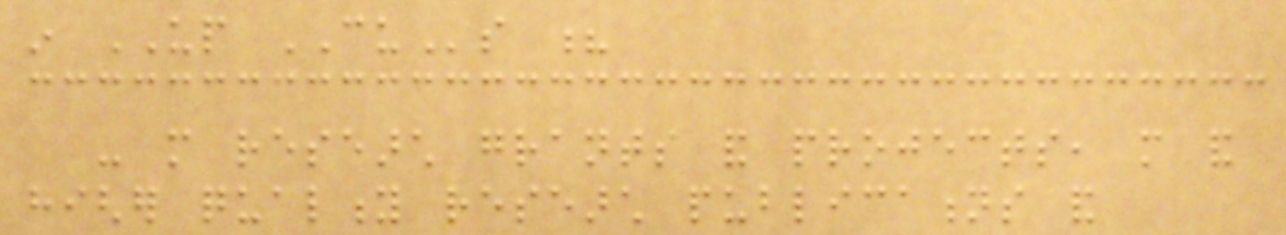in UP CUs ?
- more research grants and projects, more and
higher quality research publications and
